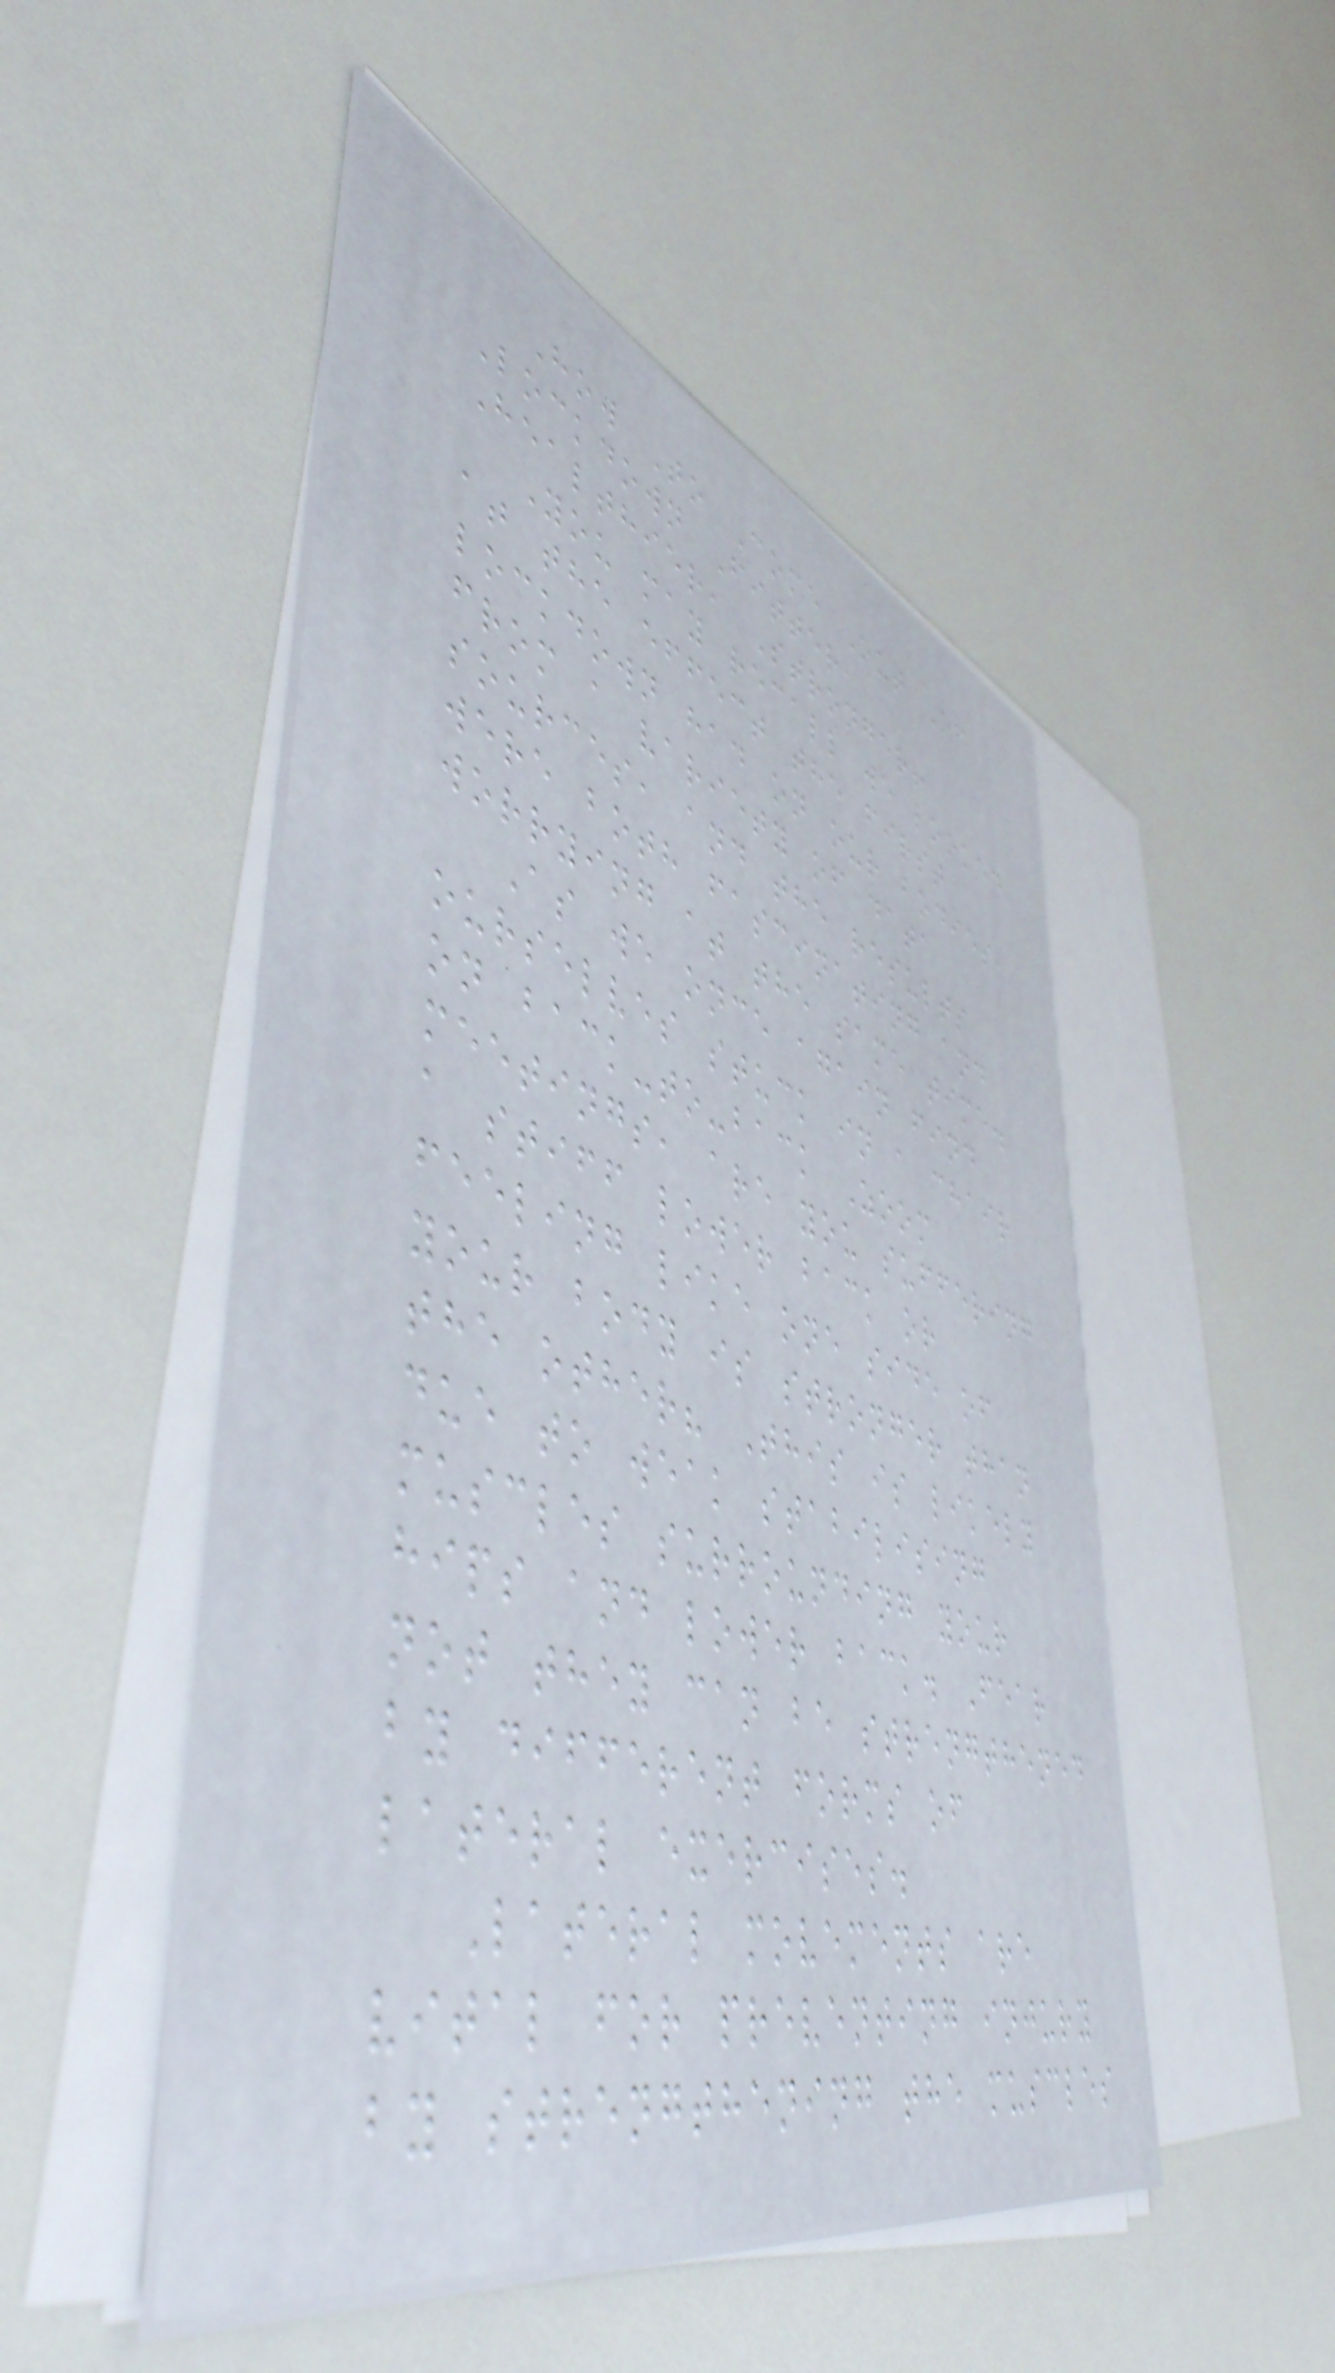How To Come Out Of
Lockdown Fitter,
Healthier, Stronger!
You may recall we looked
at the effect the first
lockdown had on our bodies,
from a variety of data
sources, and the results
were both fascinating and
worrying at the same time.
As we once again find
ourselves stuck in a chair
on back-to-back Zoom
meetings, are you suffering
a stiff lower back or
feeling like one side of
your body is stronger than
the other? This is likely
due to weak stabilising
muscles surrounding your
hips and lower back. Fear
not they can be strengthened
by different forms of
lateral exercises.
Lateral movements are
vital for preventing injury
by strengthening the muscles
